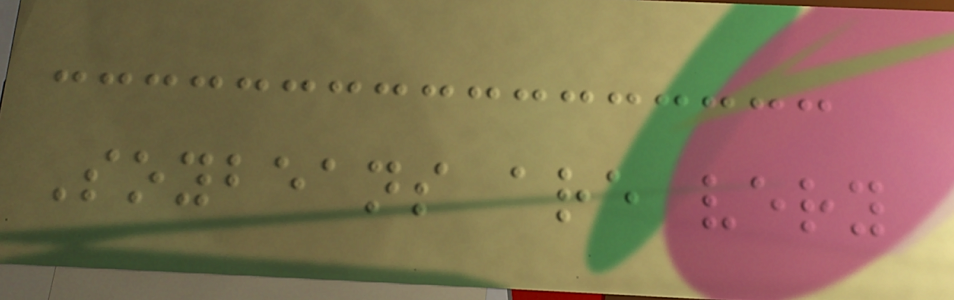Soybeans are very
